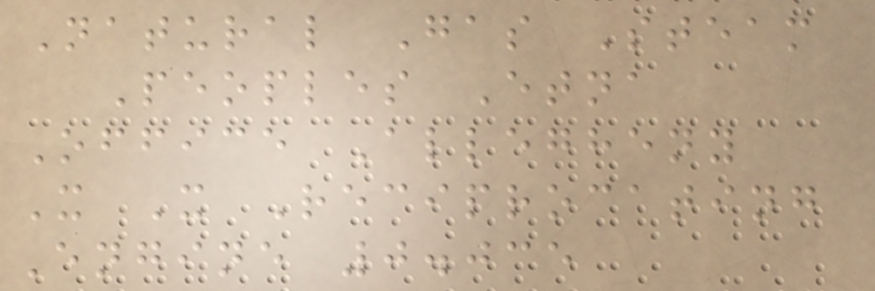Natural Gas Steam
Peoples Etna
Office Allegheny
X X Reciprocating
Engine 0.035
